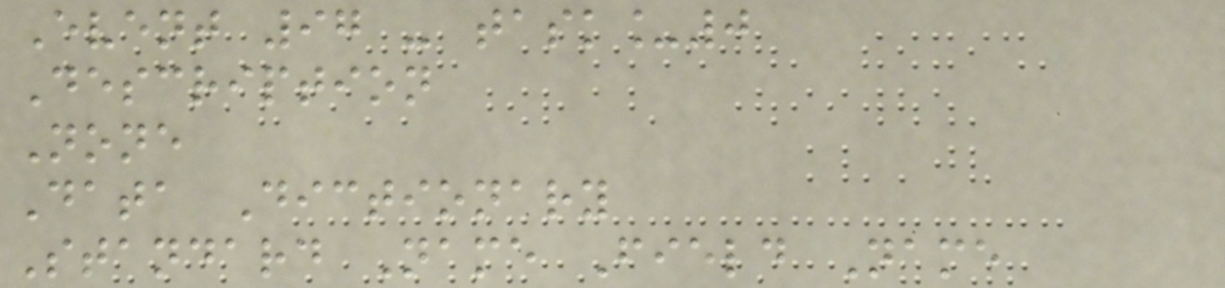Event 97 - task_0
Description
None
Data Dictionary
Standard Name Field Name
